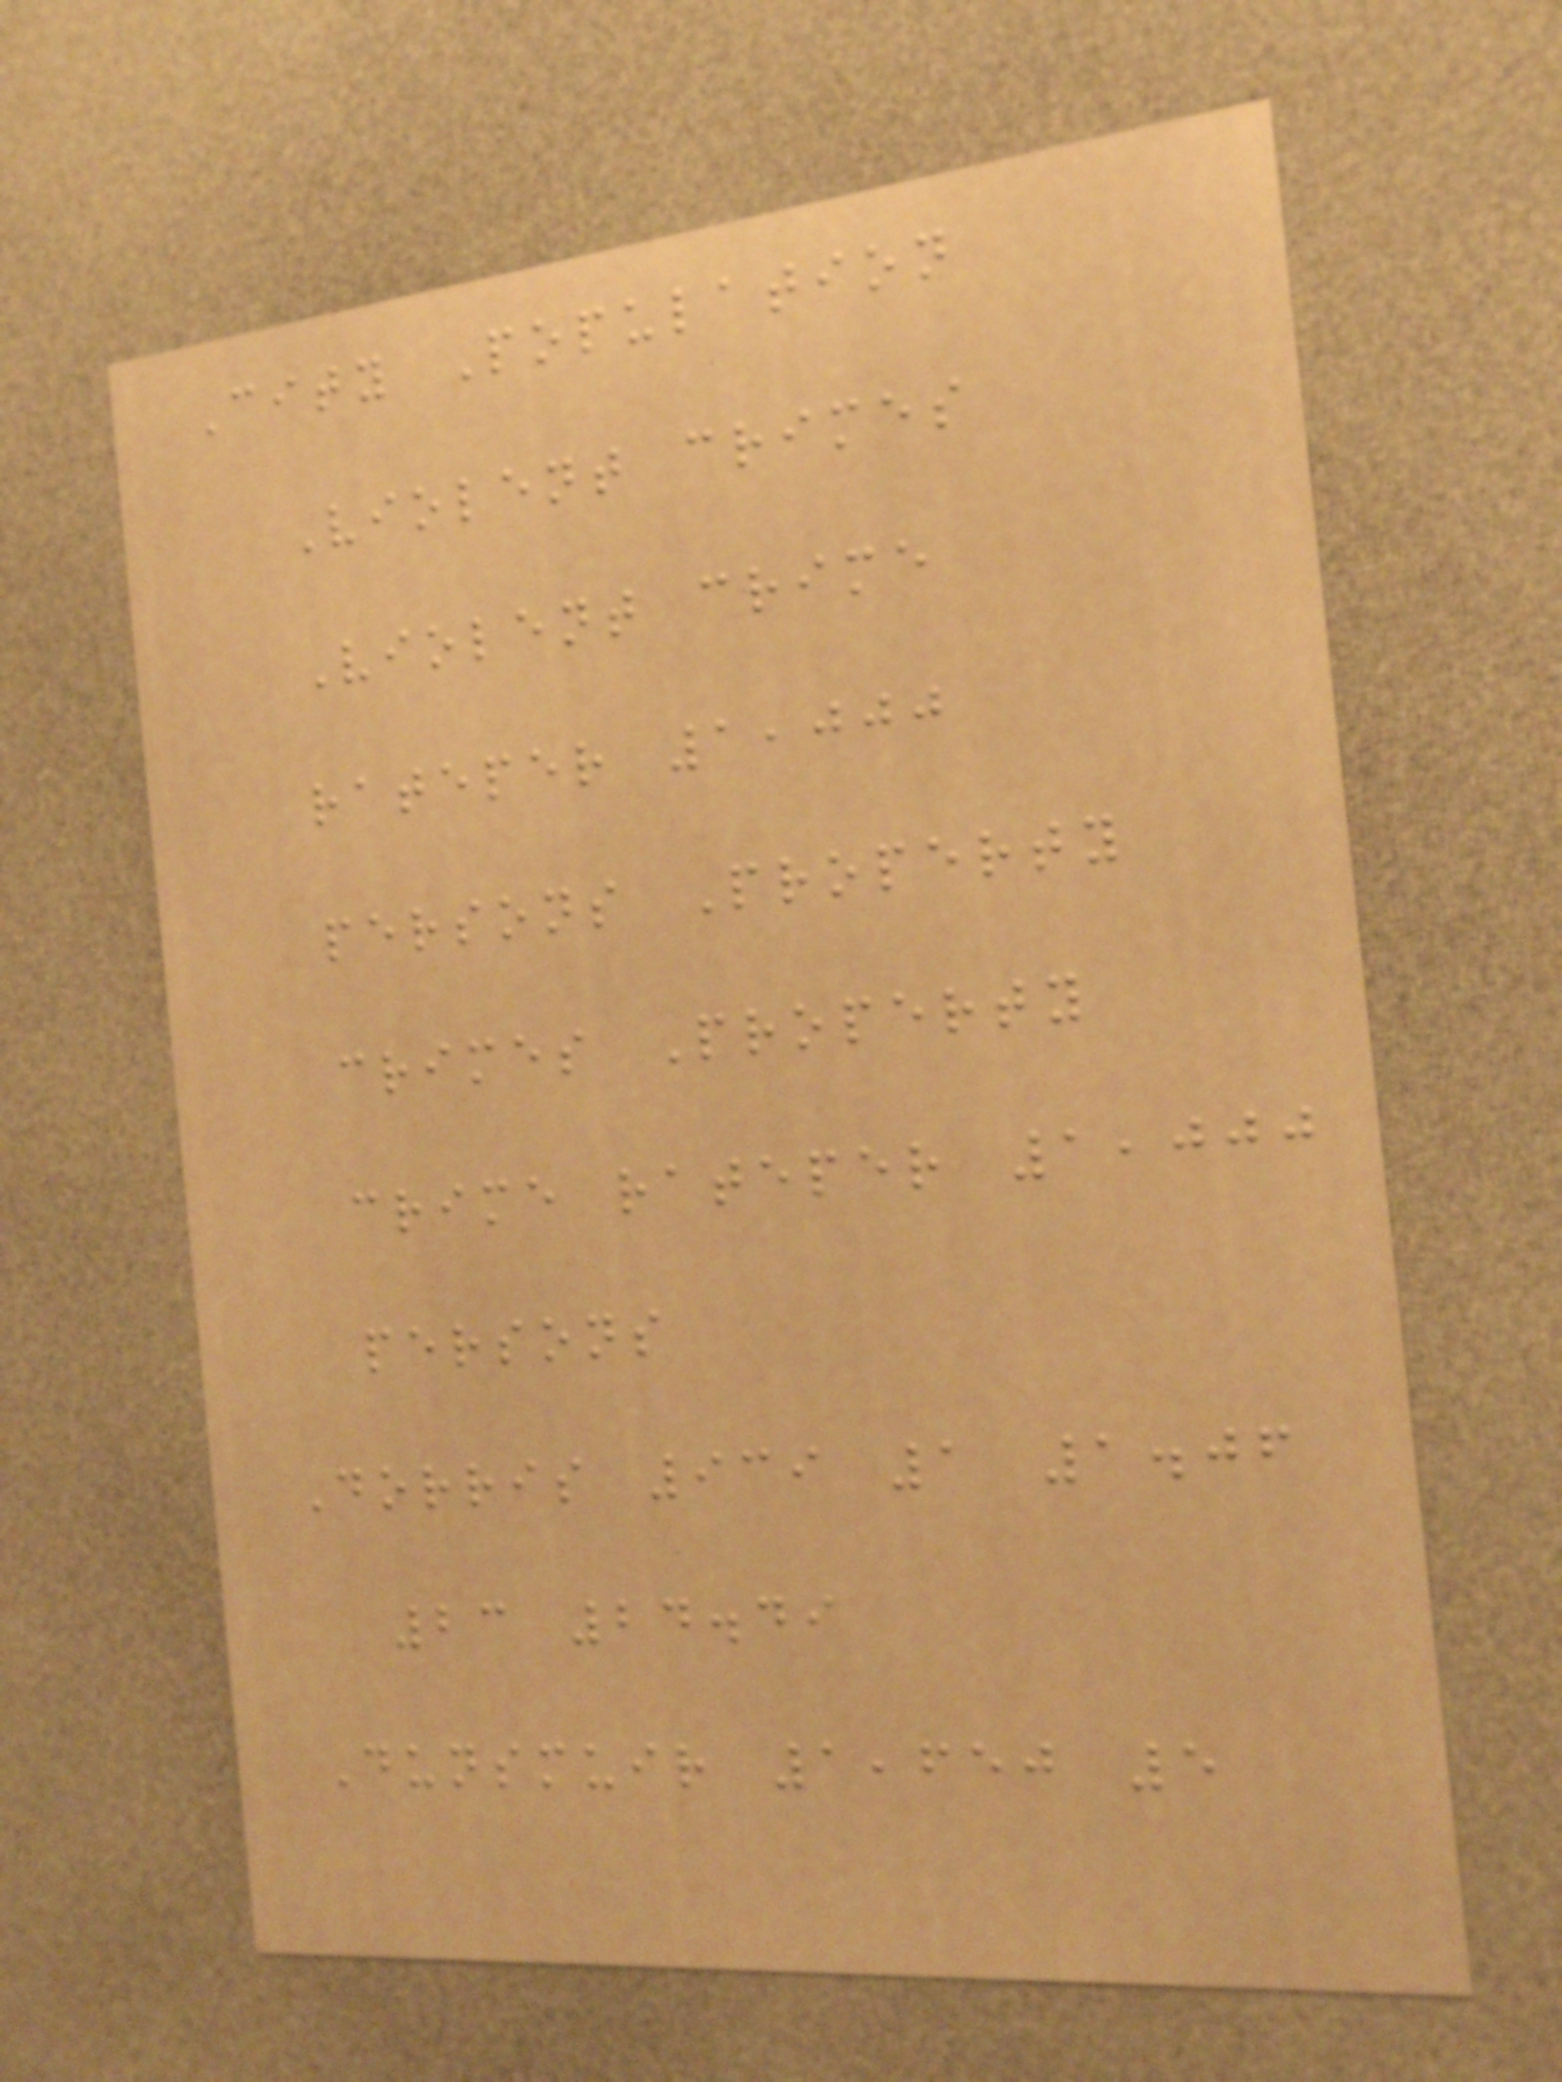City Population
Violent crimes
Violent crime
rateper 1,000
persons Property
crimes Property
crime rateper 1,000
persons
Dorris 939 1 1.06
23 24.49
Dunsmuir 1,650 5
